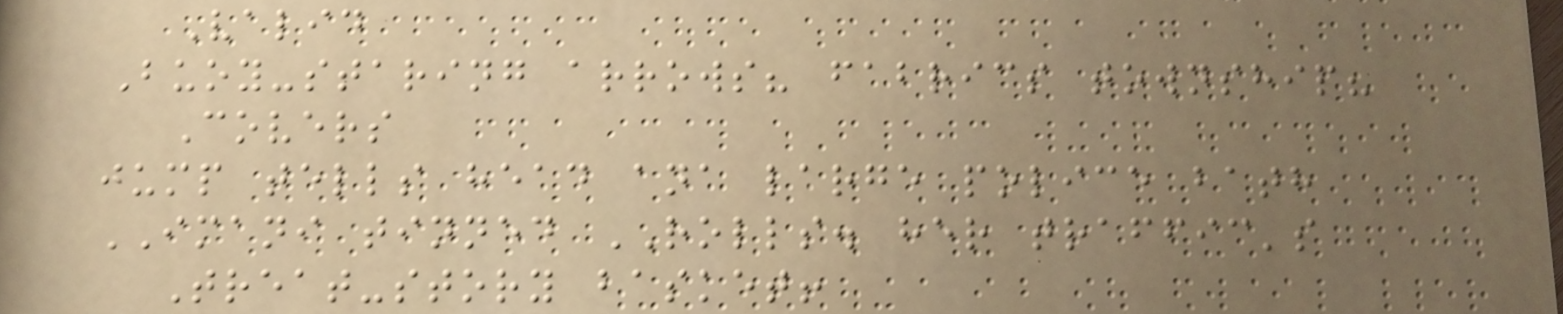Valid
Buoy-staring arrows? fabrics township?
Covers
jump tells head ana large police bath
IMANI tinned ROLLS. her traffic's
Treat-story basket!
